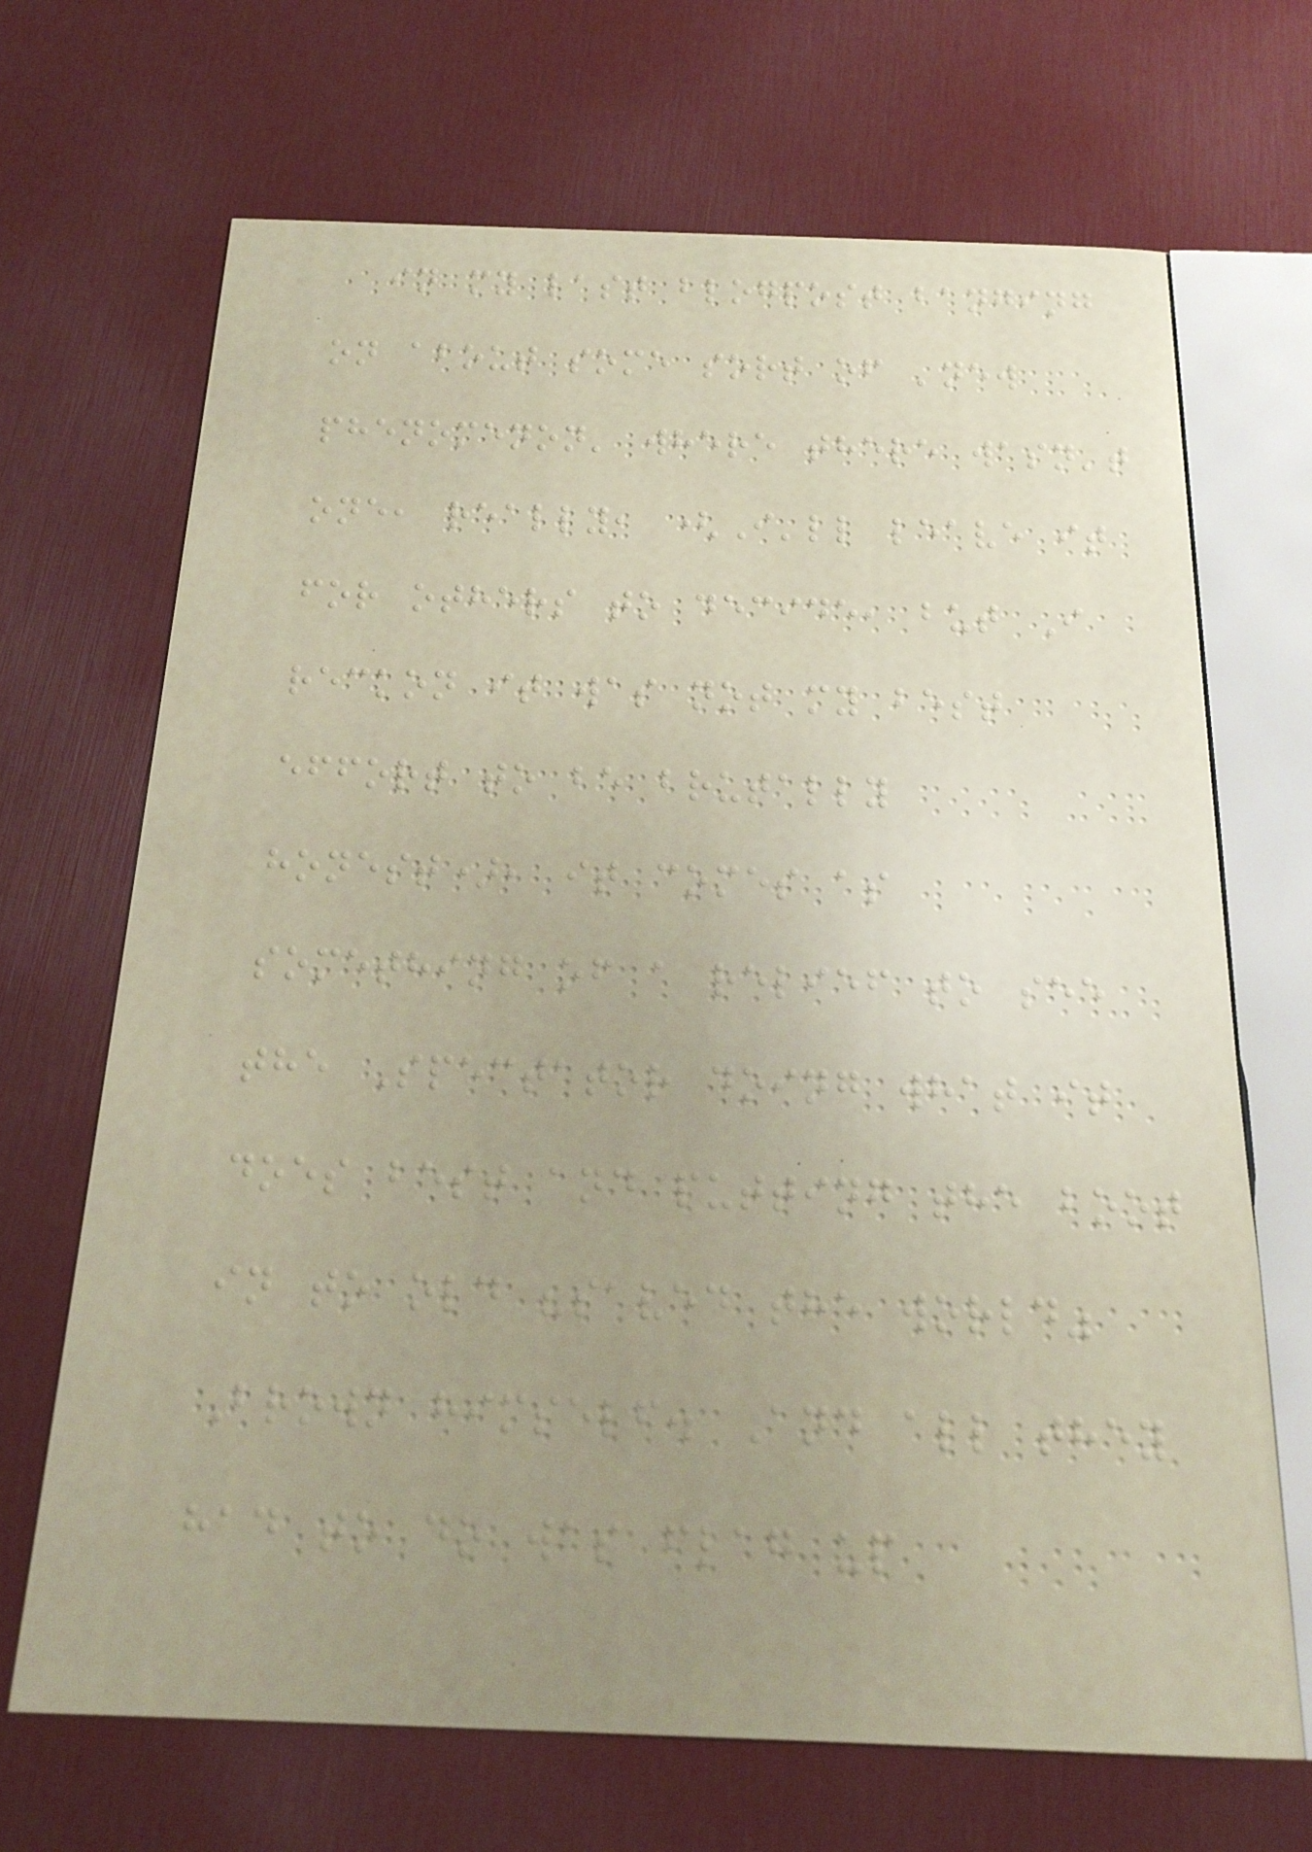in my last blogpost banging
on about some sort of 'new
phenomenon' where there wasn't
one, really, (I'll leave it
for others to decide, but I
reckon it was not my best
effort to be brutally
honest), it comes as
something of a relief to see
the Spectator doing what it
does best and putting the boot
in to old "saved the world"
Brown himself. And all they
had to do was flag up
